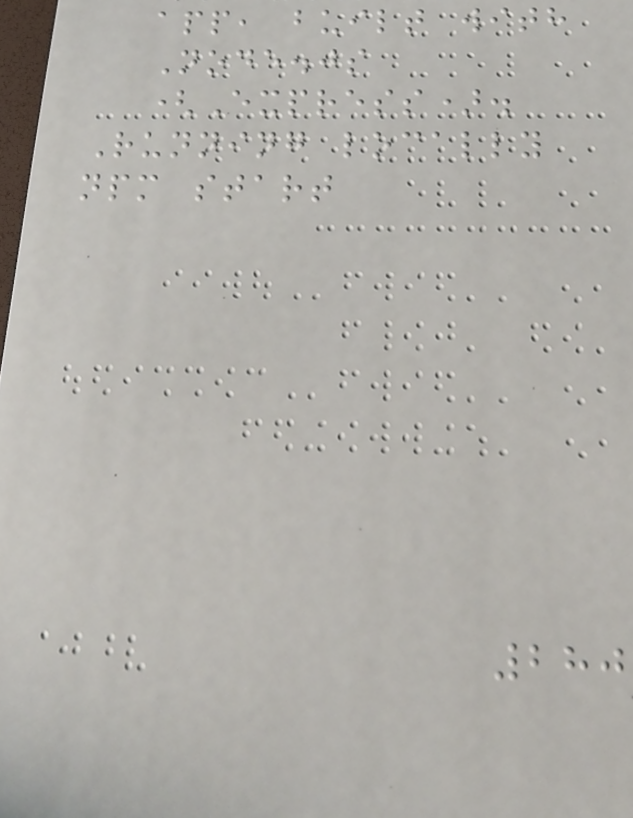app, built with
Node.js
(Express).
Running locally
npm start
280
